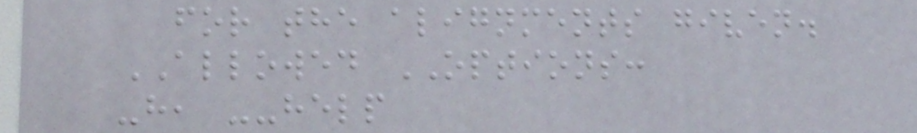for the alignments given.
ALLOWED OPTIONS:
-h, --help
